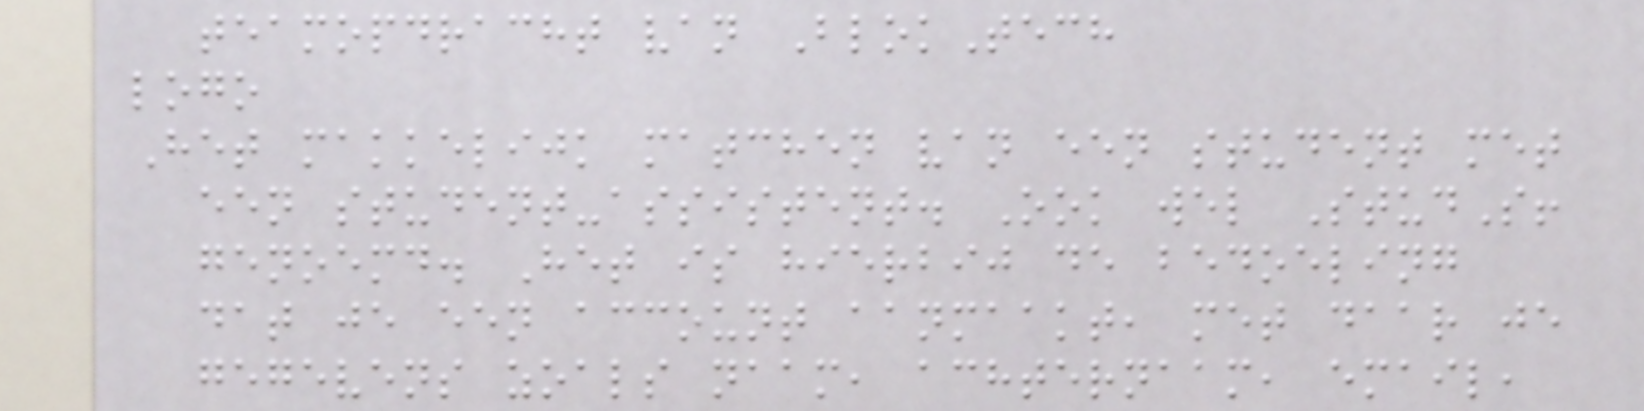teamopdracht van BlokTech
logo
Het makkelijk matchen van een student met
een student-assistent. Ook wel StudS!
genoemd. Het is hierbij de bedoeling
dat je een account aanmaakt, met daar je
gegevens zoals naam, achternaam, email,
